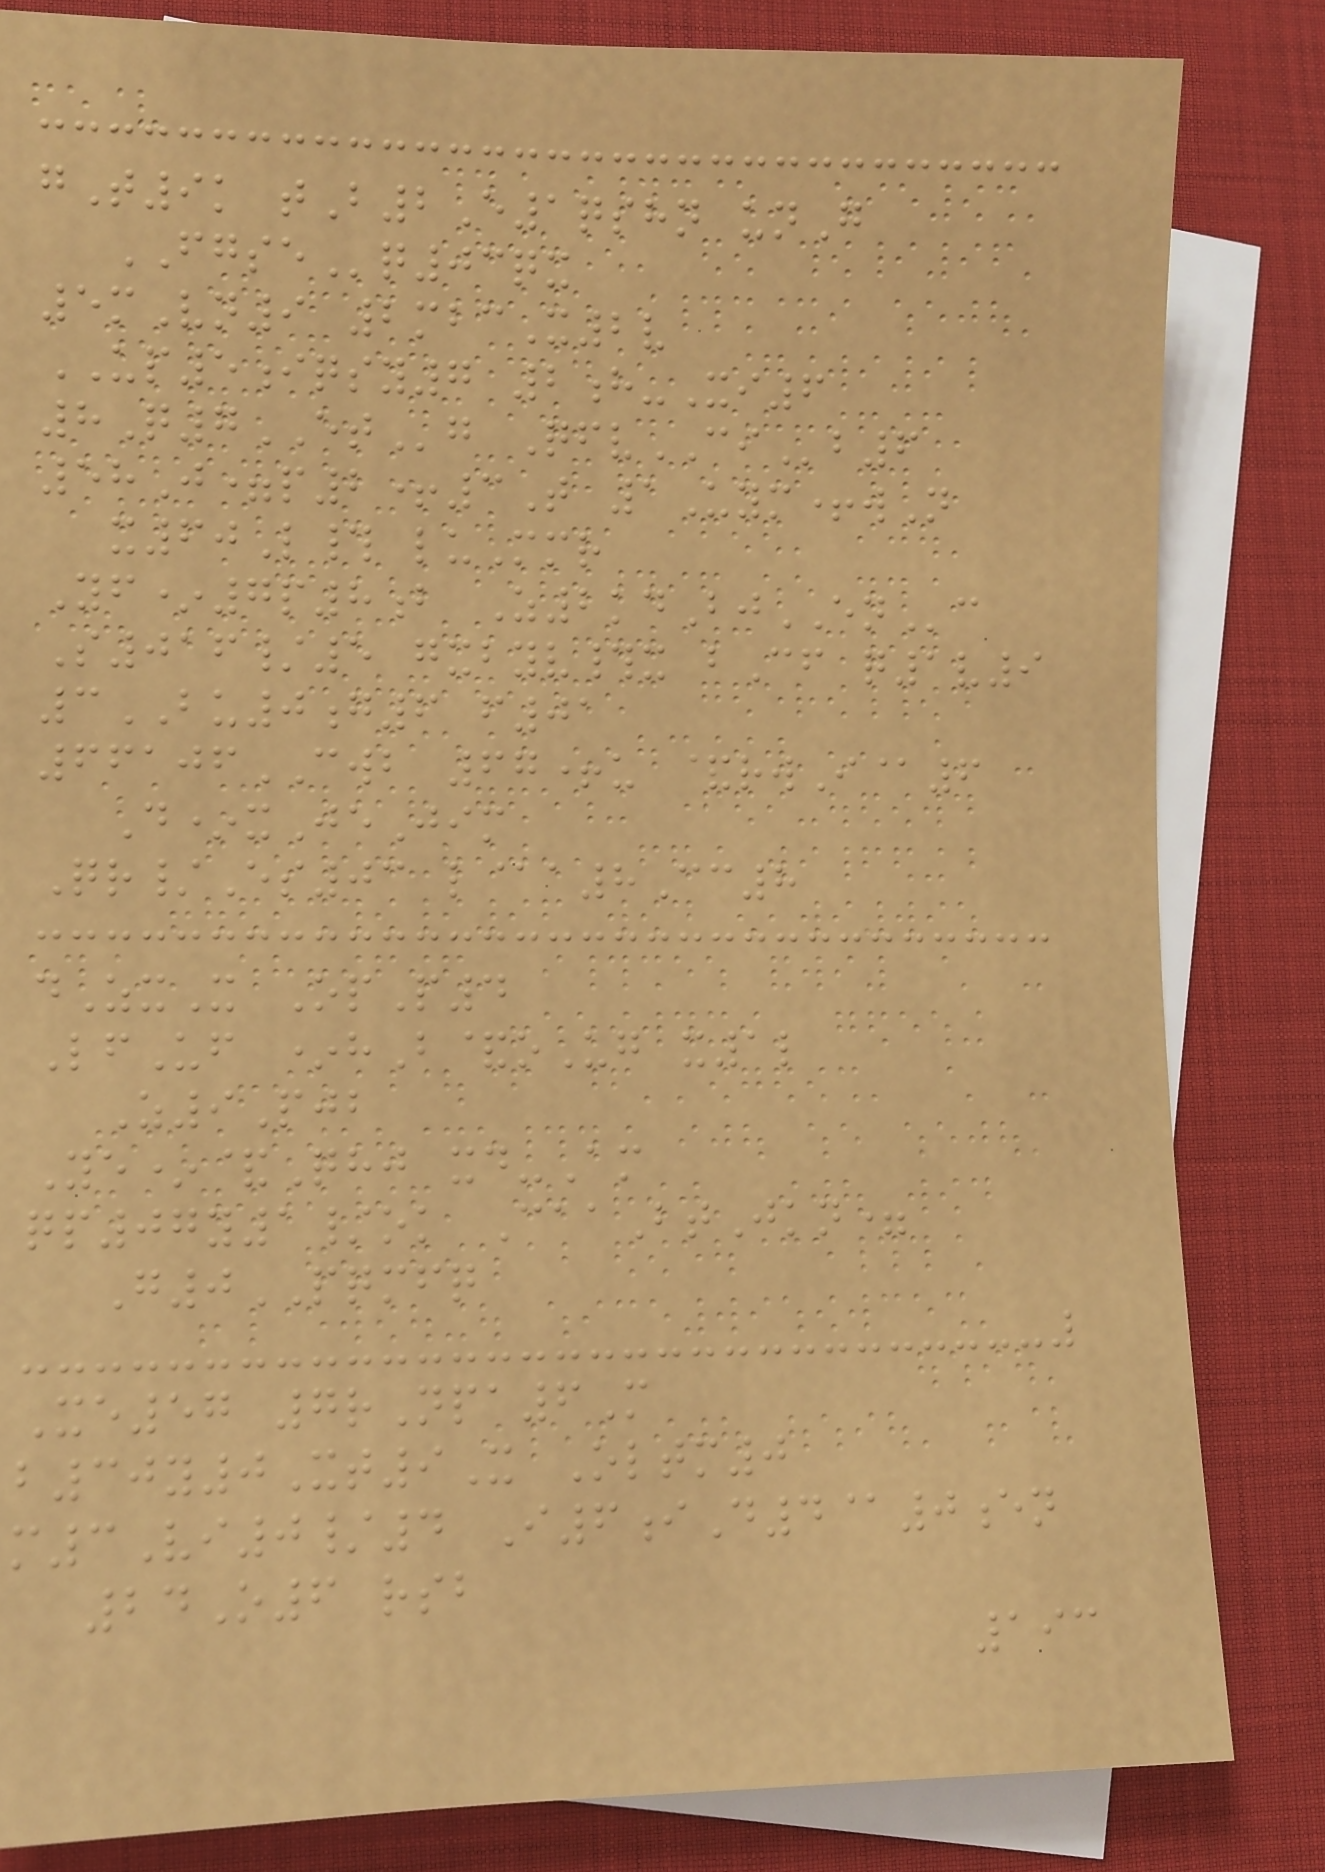gT9k tB2E1qshn unG
FGSEq03qx
5mVn9 2mbcX2v
UP5iqsy7 2h-Xi6
8Q7ETg QfvCIb6
58J=p2+3T 1Uym+wN
x60L# luMmr
Yf*7p8b Z2kdBjENc
S016/5 gxbyv#x bCf q1v9
3BU0g6 f01
66106CWB 67+u &rwI@6
D*xJeJim
Qr/Es03 l@a8Cc8
dZxX OpP4
LfUf *hB&oUg x1l
Z9Pjb
Ye*&Qhj xd-Am
qp07y1/ok CaaBtJkn=
G0PQMFQ
Xe57 7rNpa6M
b30y0Xt9X Oltm0
m3Vi0/4 I6iD4@0en
24O6 rsb
193
